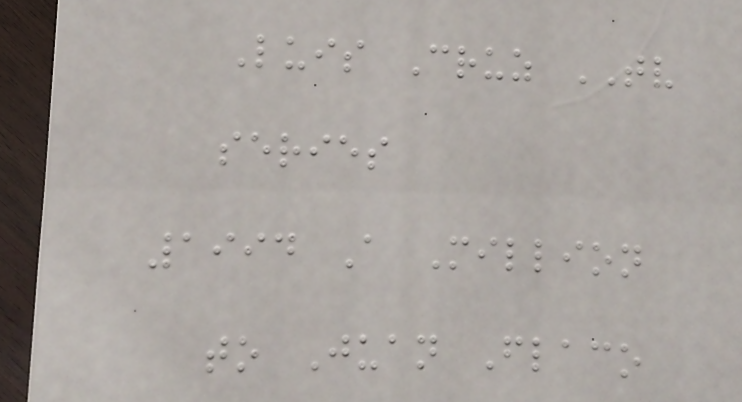Luis Cruz TV
series
1994 A Million
to Juan Flaco
